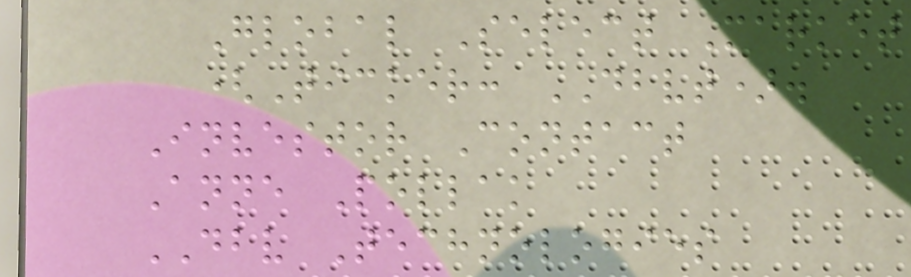Global Select Market
(Ticker: DBVT).
Investor Contact
Anne Pollak
DBV Technologies
